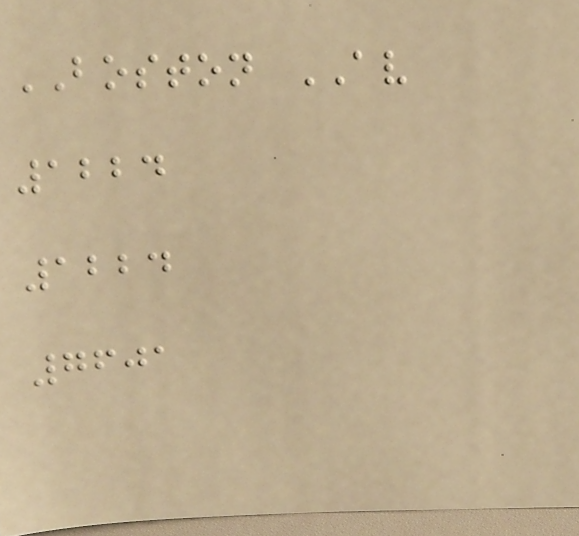BOSTON AV
1224
1224
7601
